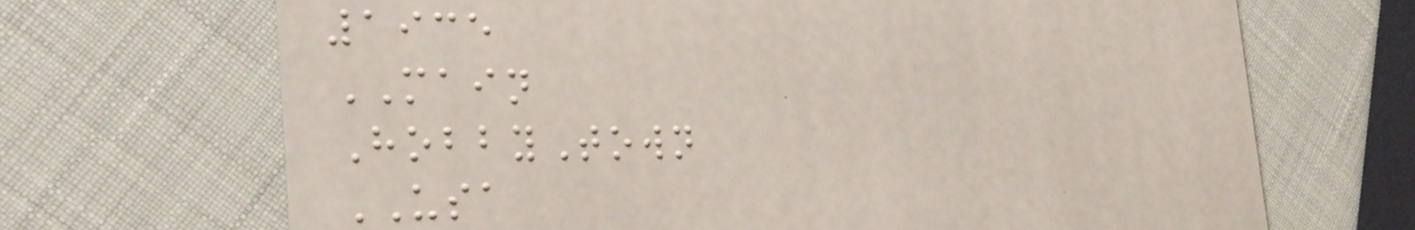1935
MAIN
HobbyTown
USA
